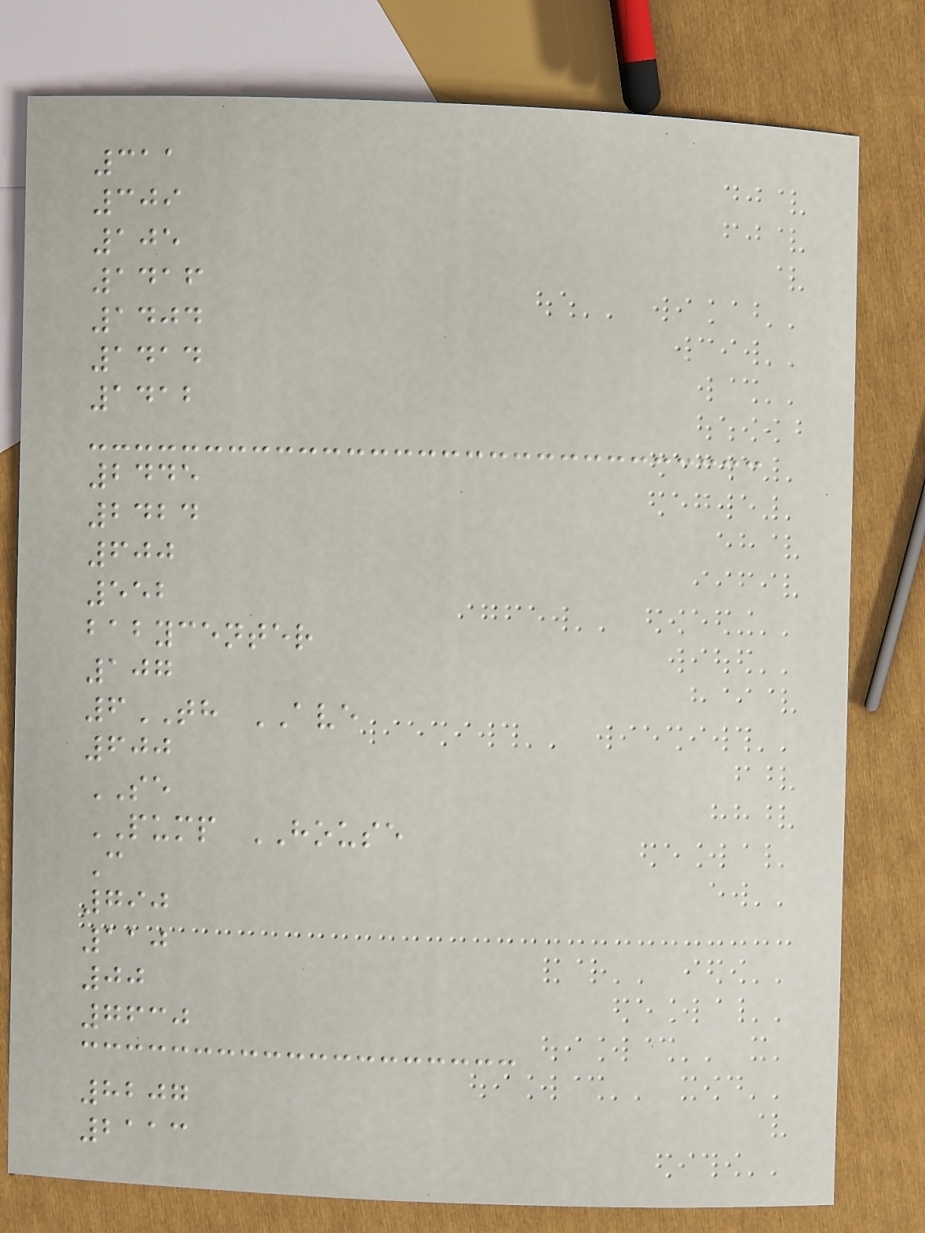311
309
105
1416
1404
1414
1412
2445
2424
600
552
babycenter
107
6TH AVE
600
SE
PUMP HOUSE
C
790
110
00
7630
8207
2113
